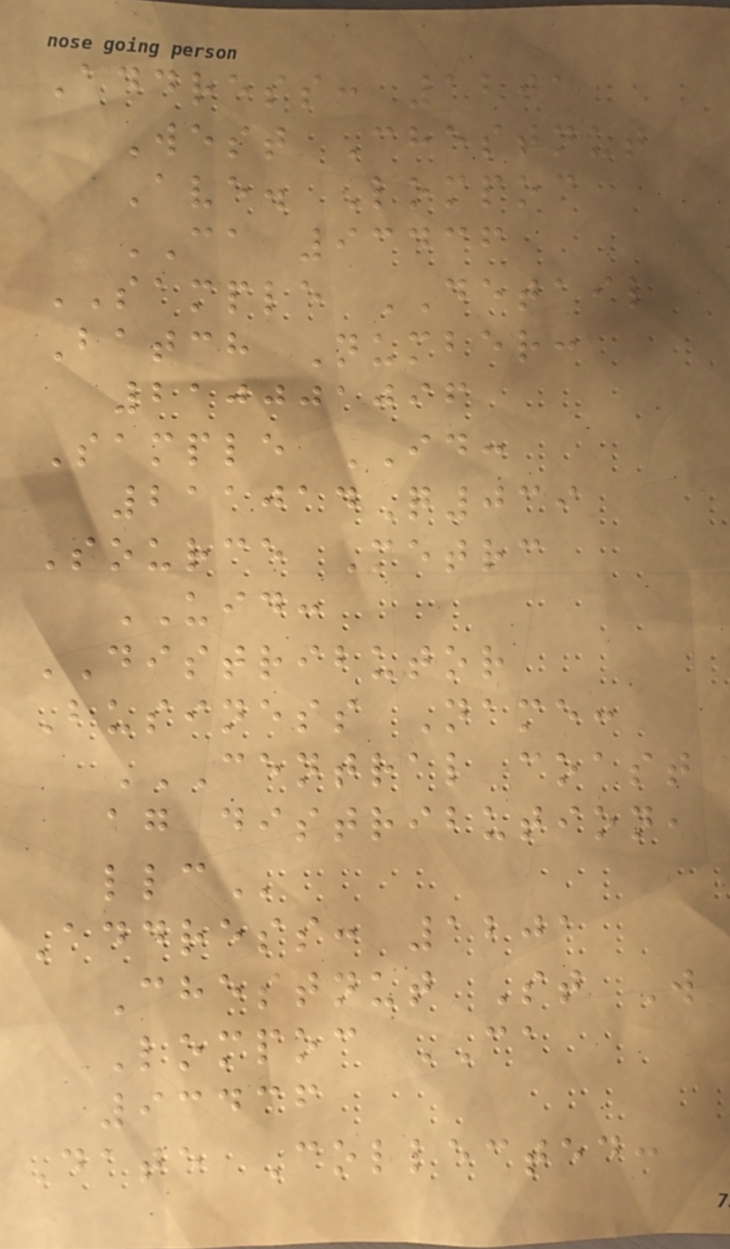Address: 1201
West Chestnut
Ave. Lompoc
CA 93436
SAMPLE DETAIL
Batch Number:
210001096
Sample ID:
211014Q039
Source Metrc
UID:
DISTRIBUTOR
Business Name:
CENTRAL COAST
AG DISTRIBUTION,
LLC
Address: 1201
Chestnut St W
Lompoc CA
93436
Date Collected:
